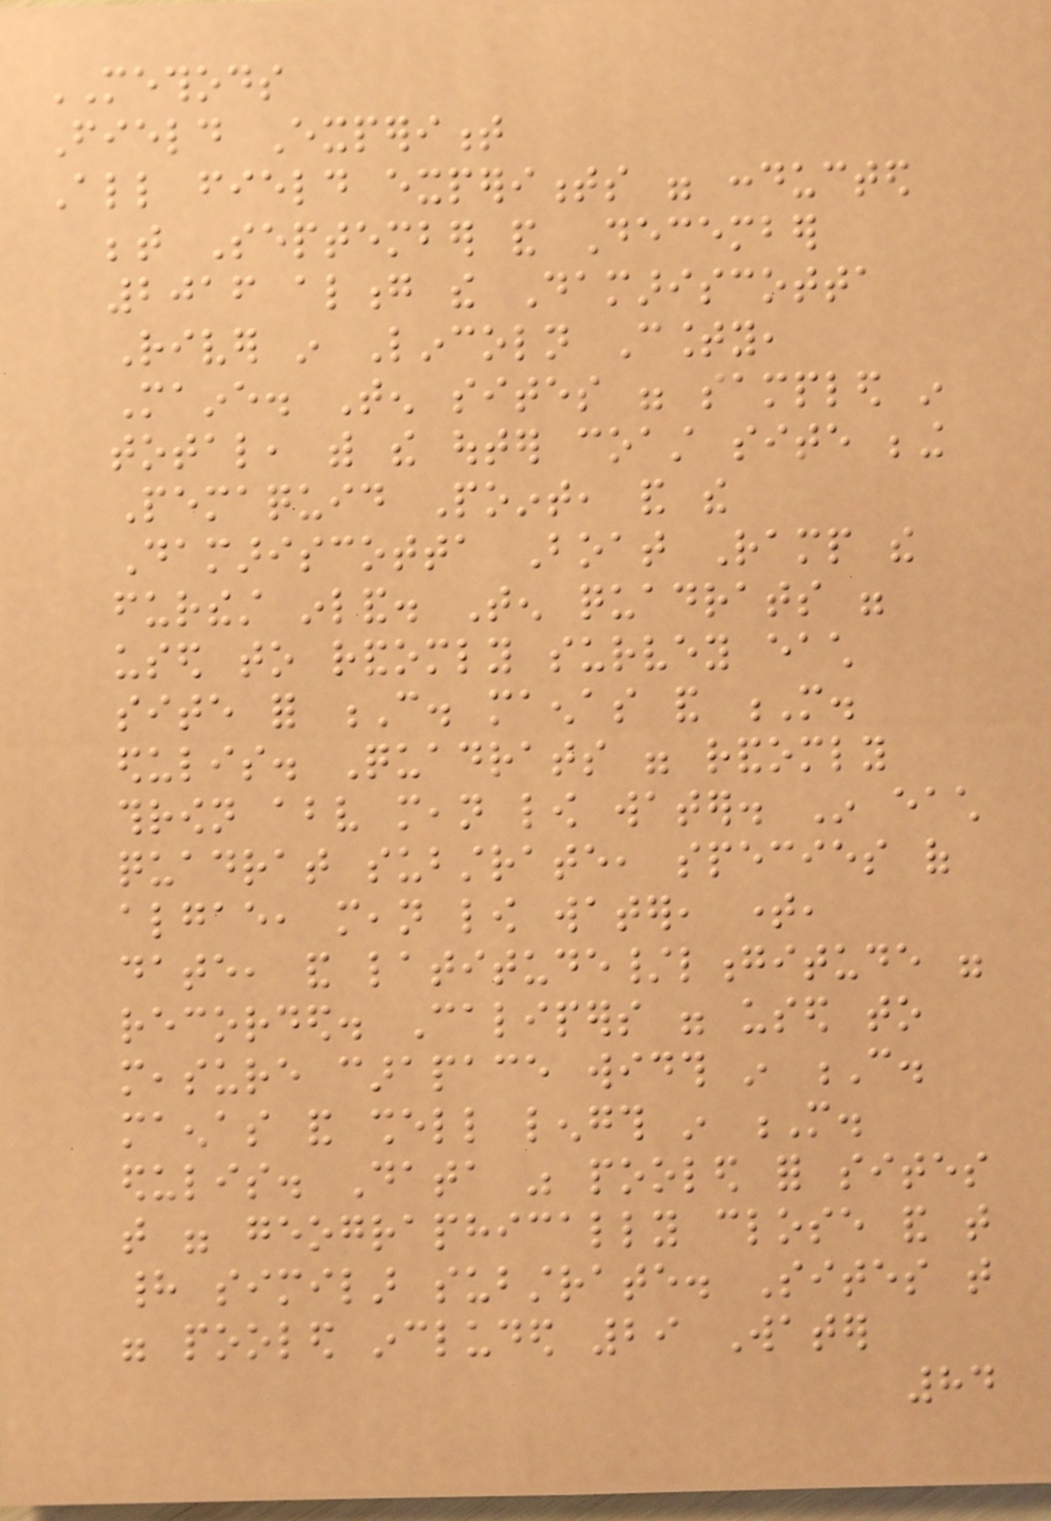METHODS
Field Experiment
All field experiments were conducted
between September and December
2016 along the Damariscotta
River in Lincoln County,
Maine. Ten sites were sampled in
total, with the outer coast site being
Pemaquid Point, and the
Damariscotta Boat Ramp the
furthest inland. Ten quadrats were
used to randomly survey each
site for C. maenas and M.
edulis. Quadrats were randomly
thrown above mean low water. In each
quadrat substrate, species of
algae, mean low water, time,
date, and latitude/longitude were
recorded. Calipers were used to
measure carapace width in C.
maenas and shell length in M.
edulis. Data was pooled for sites
that were geographically close and that
had similar substrate. Sites that
were pooled included 29 Water
84
